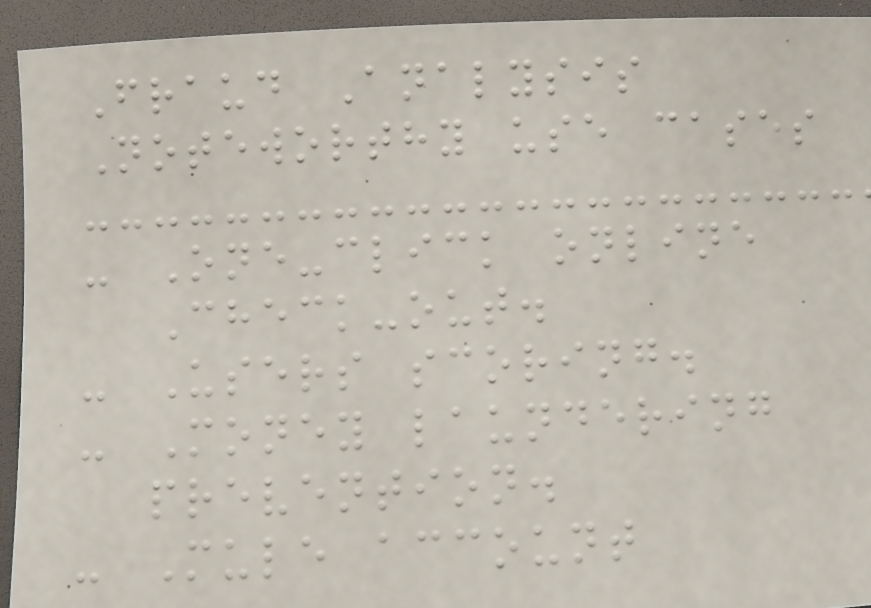Fraud Analysis
Noteworthy use cases
- One-click online
Check-out.
- Users scoring.
- Money laundering
prevention.
- Mule account
